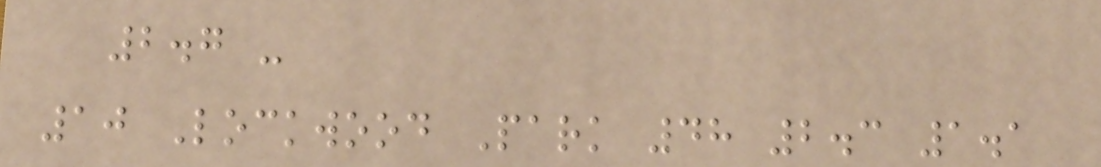2.7 -
10 Lockwood Park 48 2.3 1.1
